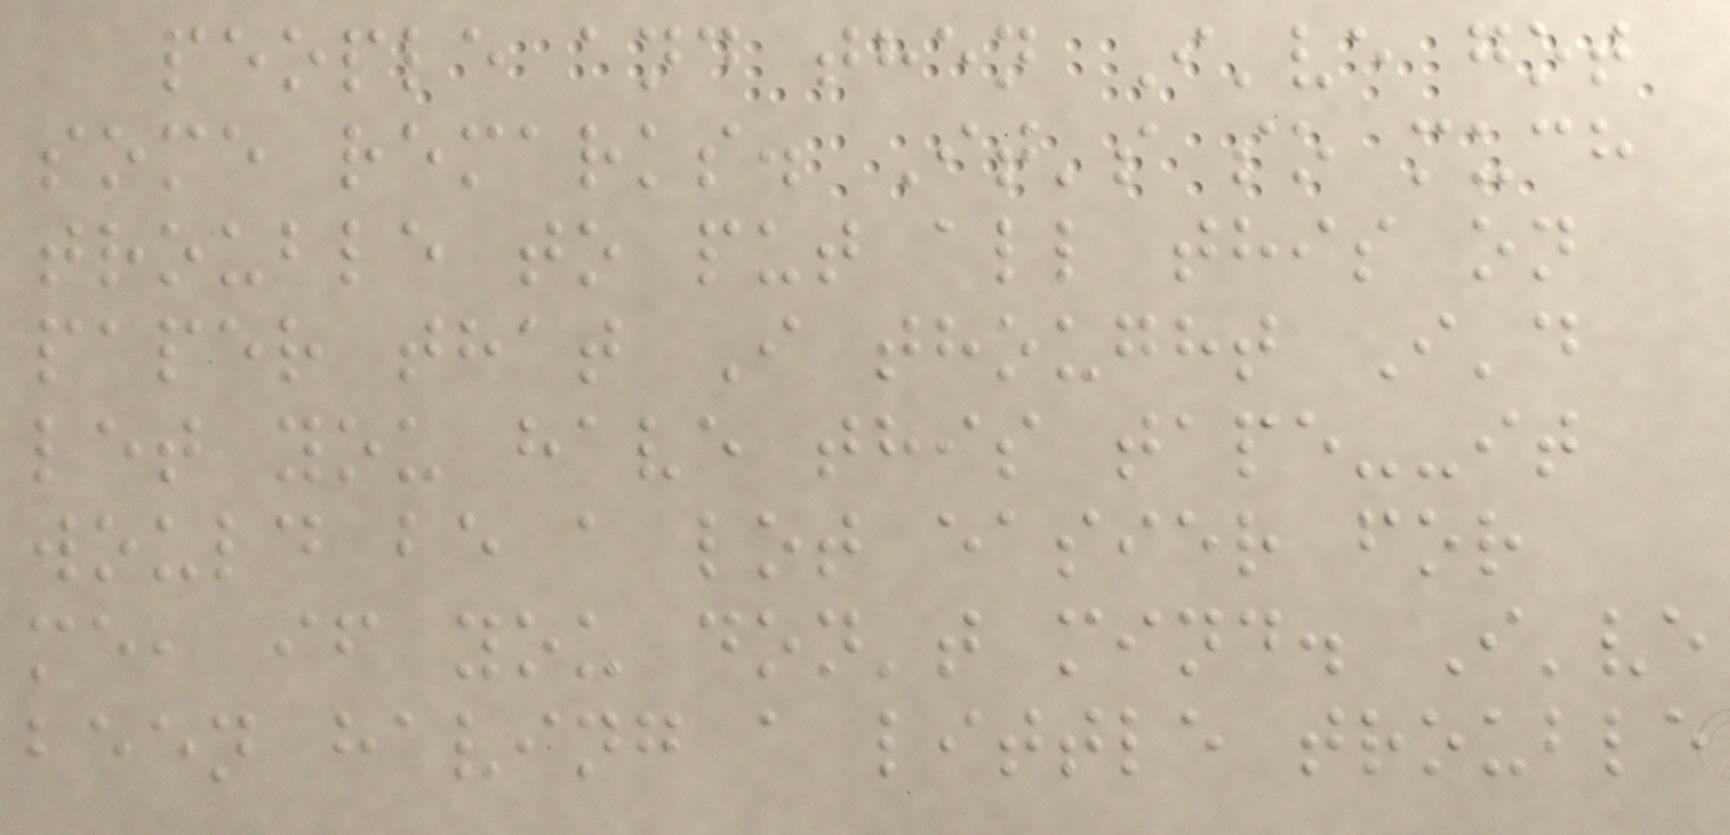people and then I've got
some remarks. It's so much
trouble to put all this on
paper that I thought I'd
let you have this tape--it
would be a lot easier for
me, if you don't mind. I've
been having a little trouble
